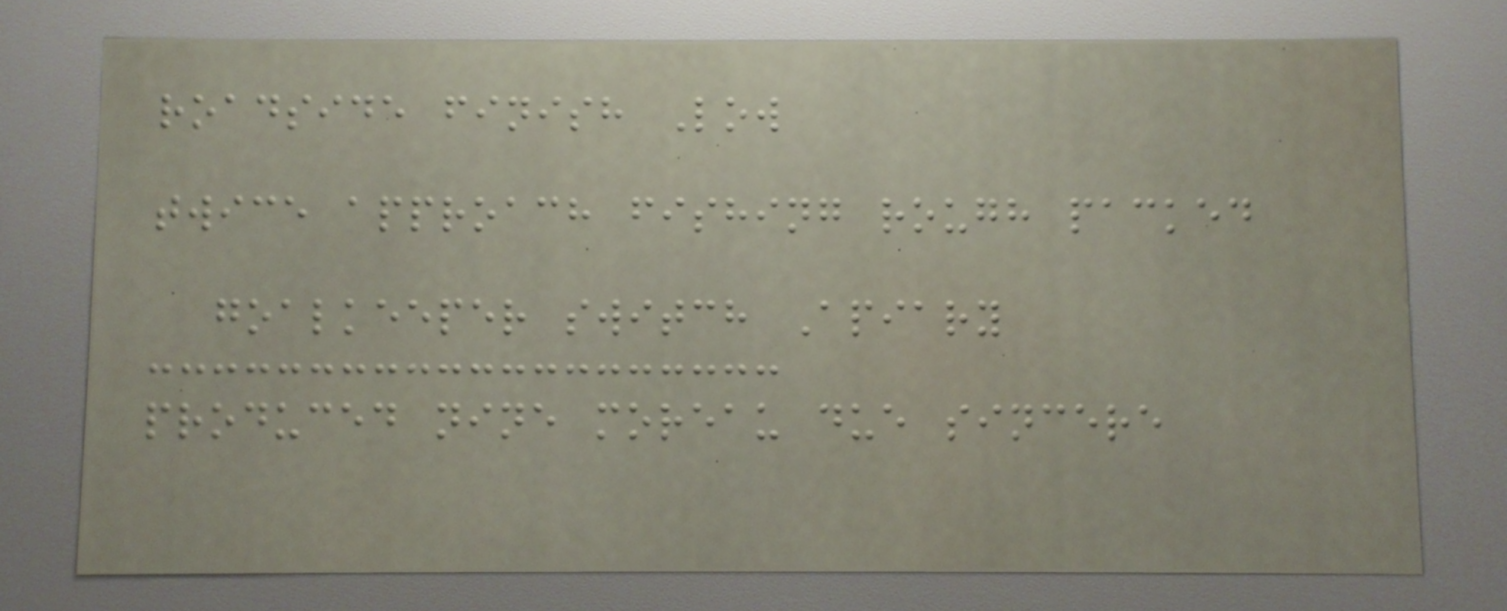roadside finish Low
twice approach fishing rough packed
goalkeeper switch Apiary
produced nine moreau due sincere
